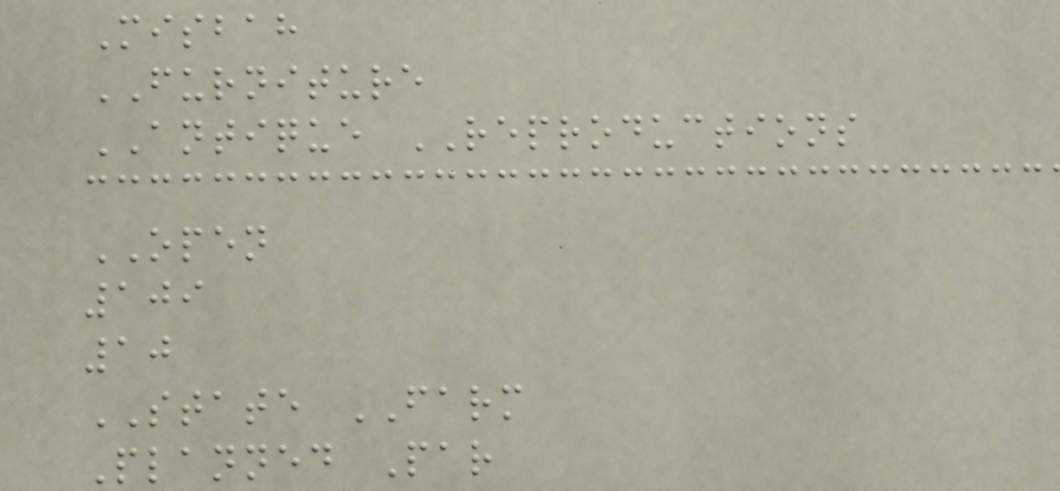Misbah
FURNITURE
ANTIQUE REPRODUCTIONS
OPEN
109
10
STATE FARM
Planned Par
